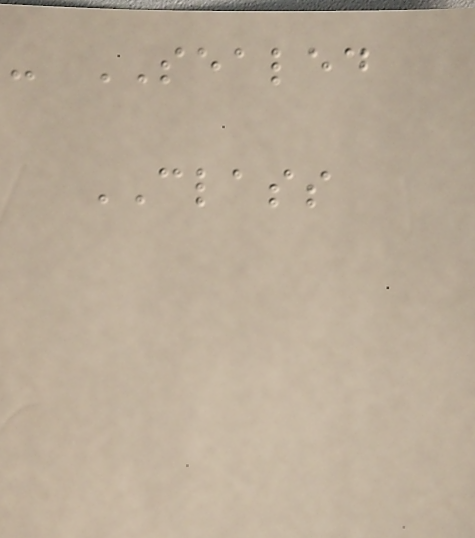- SEALED
CLASS
